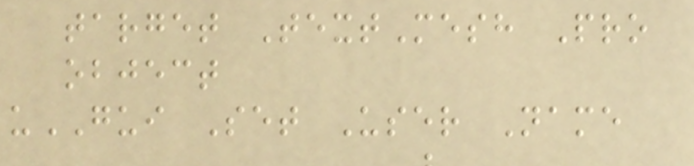target TextMesh Pro
object
uGUI Set User Name
